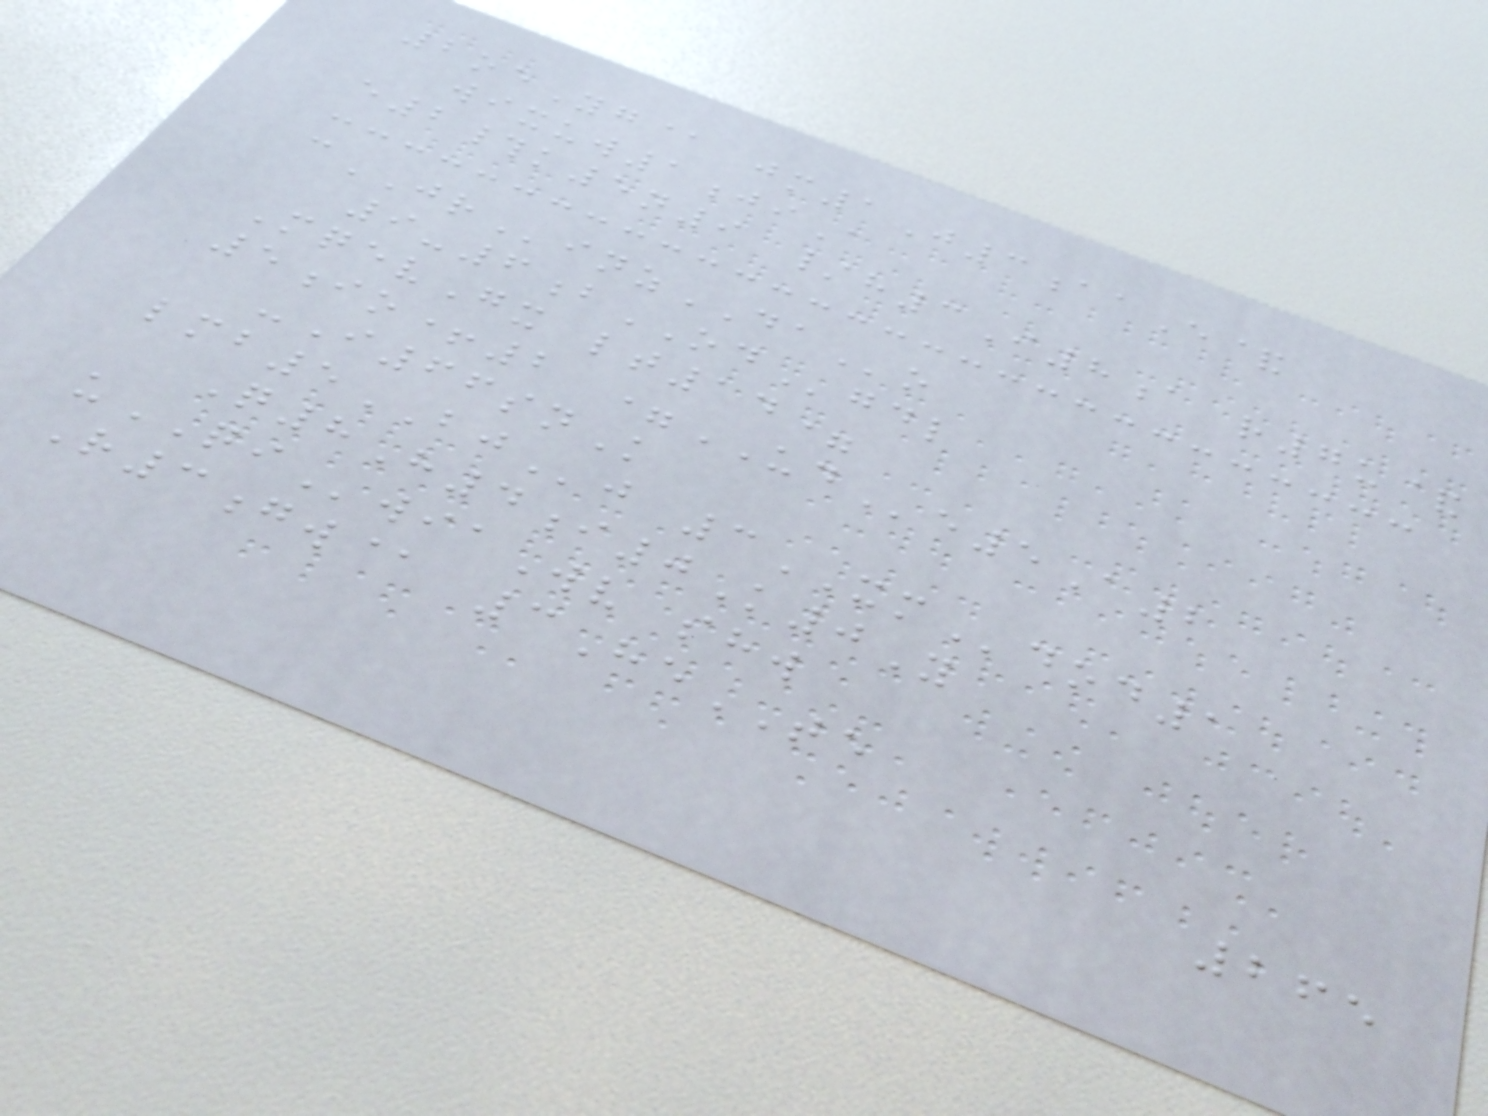2oeYg@ jm1J3aaE&
wixuw1jiA
e2#k5n9 /h3I8a r7u&
cJRinzDAo
9-6bODgdl
MqevGx lt14=
5io+2 =UDe5A2
-I66snK
lmb5BJj 3XMdod1
Q8H4i0K0Y
uQIwiaWv shw
R3gw@ 3HeTE
265
